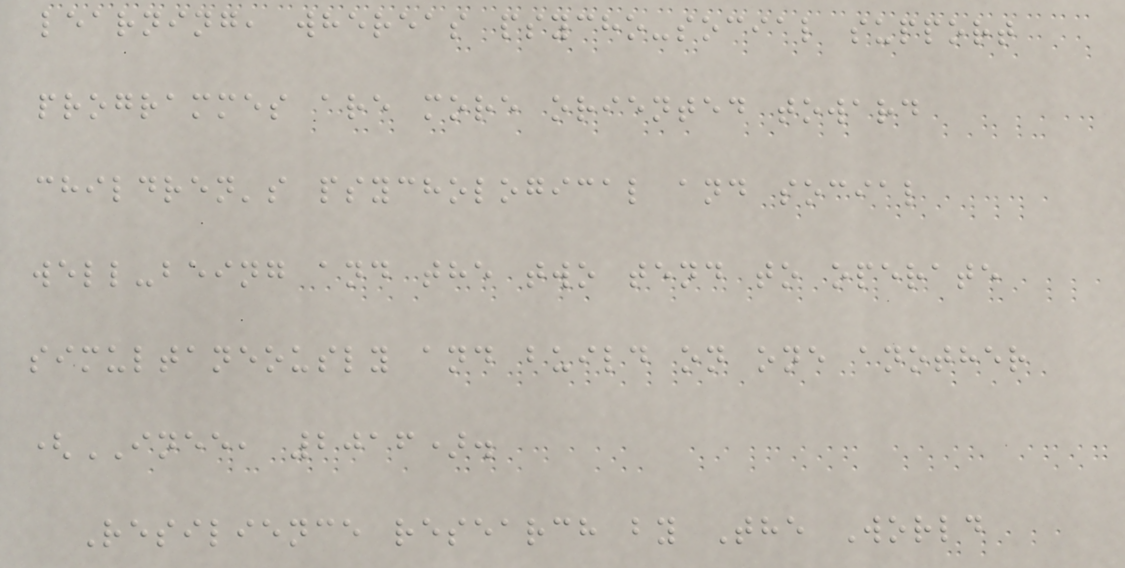learning, whereas psycho-social support
programmes are more oriented toward
children's psychological and social
well-being and the two tend to operate
simultaneously and build on one another
(INEE, 2016).
Resilience research by The World
